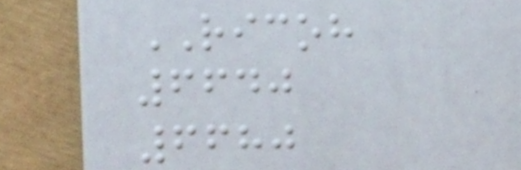RICOH
6640
6680
